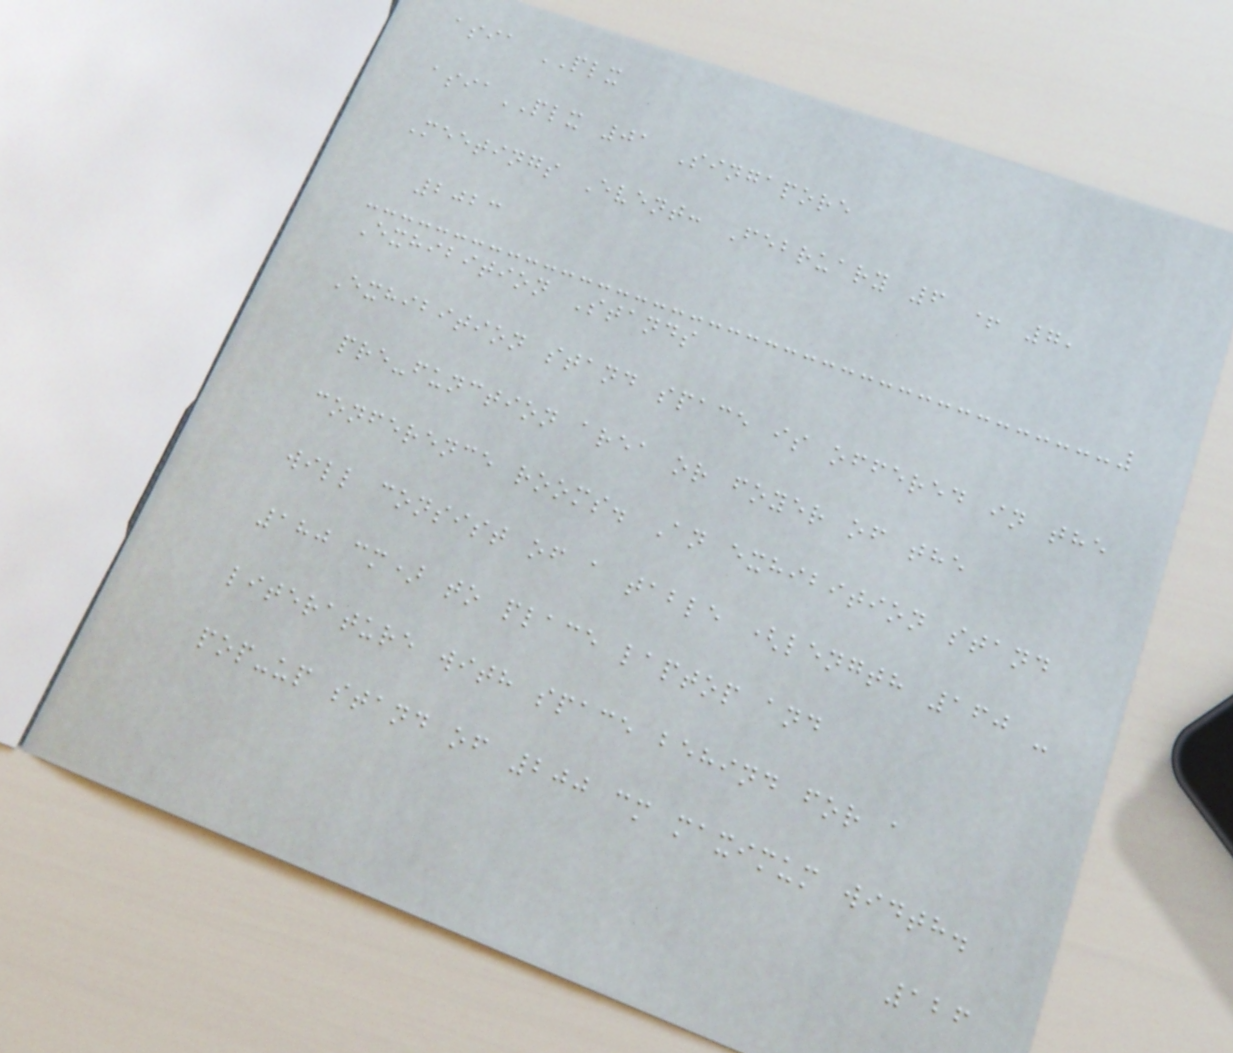asia PLX
asiaPLX 01 Singapore
Meetings Event: February 6 + 7,
2023
Exhibition Stands
Exhibition stand space is offered in the
pre-function area or foyer of the
conference rooms. An exhibition stand
will consist of a table (length 160 -
180 cm) to place laptop and
literature with space behind for a
pop-up stand of 200 cm maximum width.
126
